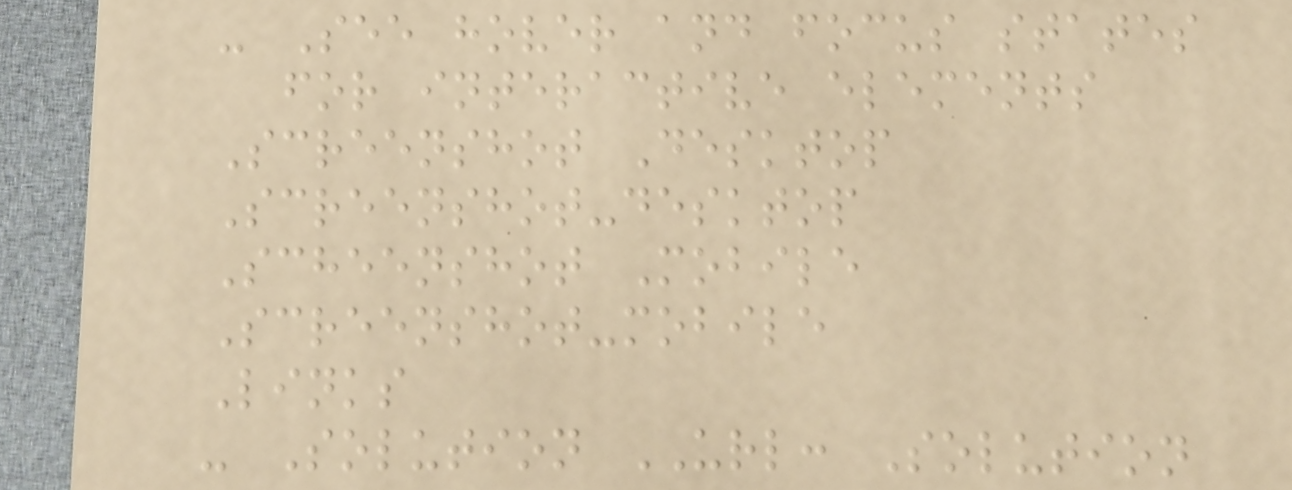- See hover and focus states
for interactive elements
Screenshot Desktop
Screenshot-desktop
Scheenshot Mobile
Screenshot-mobile
Links
- Solution URL: Solution
